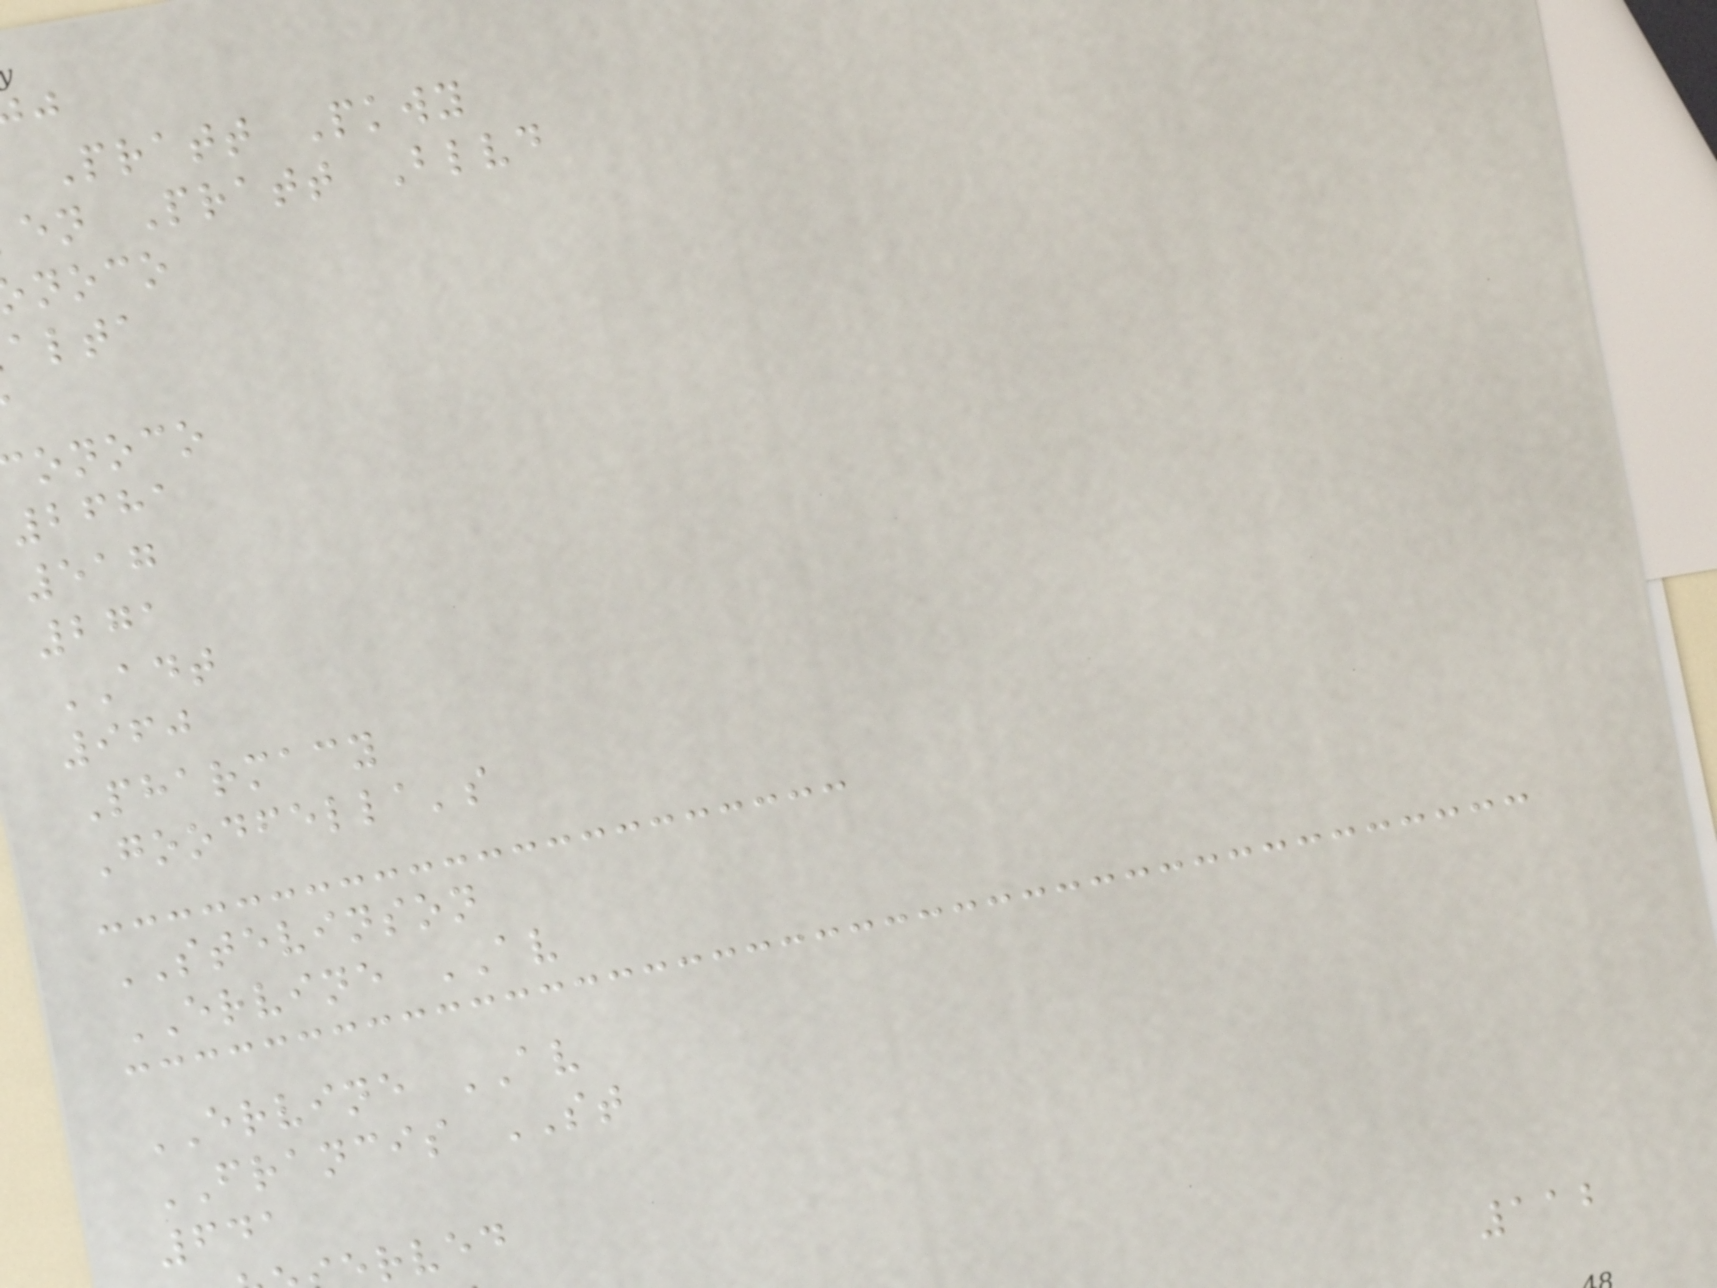Pratt Pkwy
en Pratt Blvd
noco
alta
onoco
2681
517
271
ADT
960
Pharmacy
Goodfella's
STEVINSON
ERVINE AV
ERVINE AV
FRANCIS ST
641
rved
112
